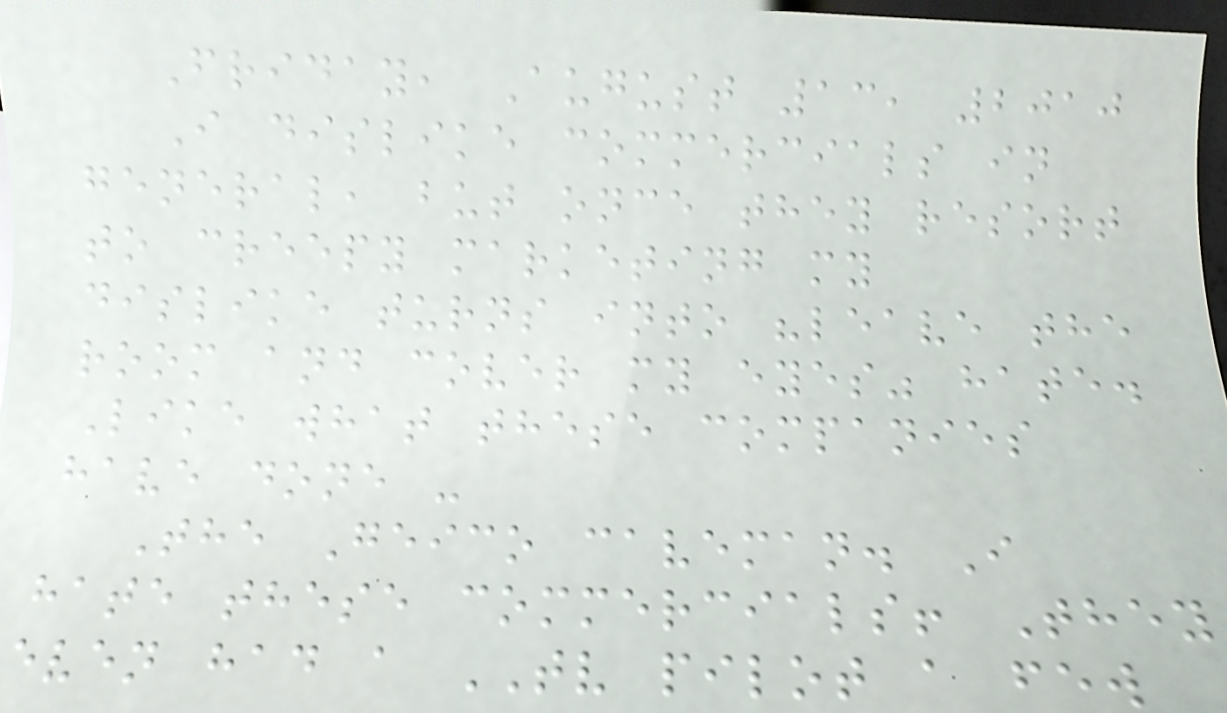Friday, August 13, 2010
I dislike commercials in
general, but once they resort
to creepy marketing my
dislike turns into "leave the
room and cover my eyes" hate.
Like what these companies
have done -
The Geico caveman. I
hate these commercials! They
even had a TV pilot a few
